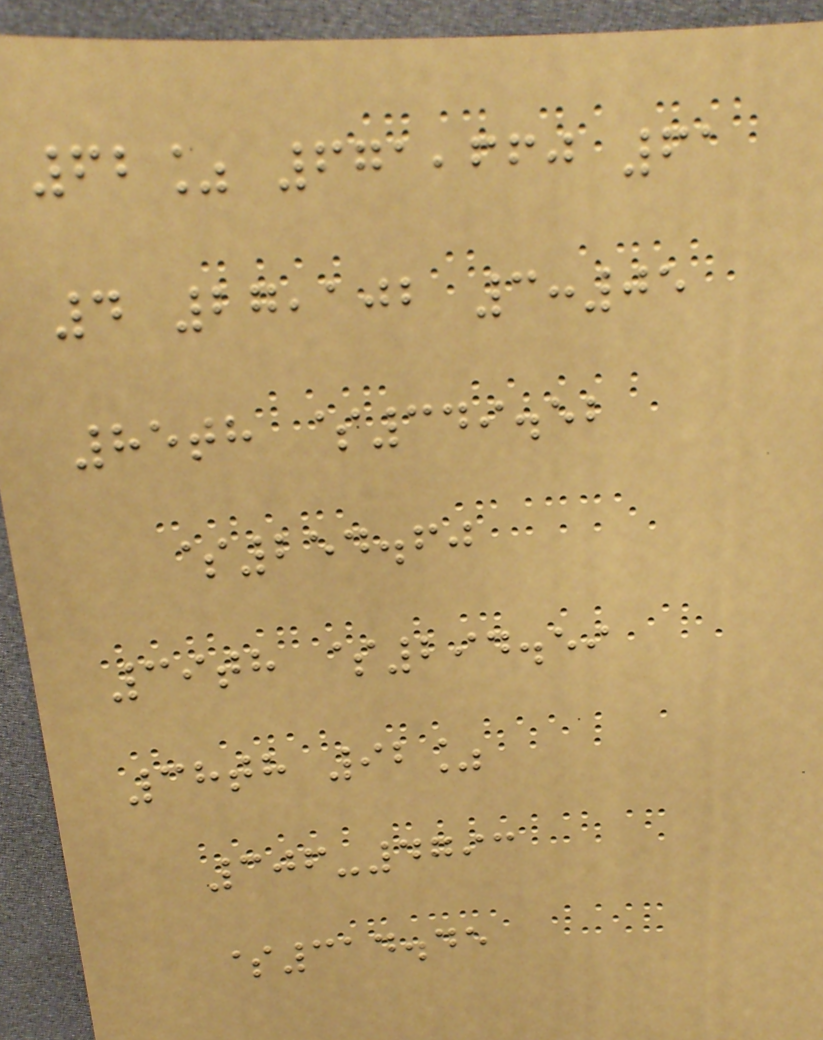62% 671,660 61
4 27,102 3:05
85th $349.52
$254.60
39th $294.59
38th 92%
306-4793
$314.45
